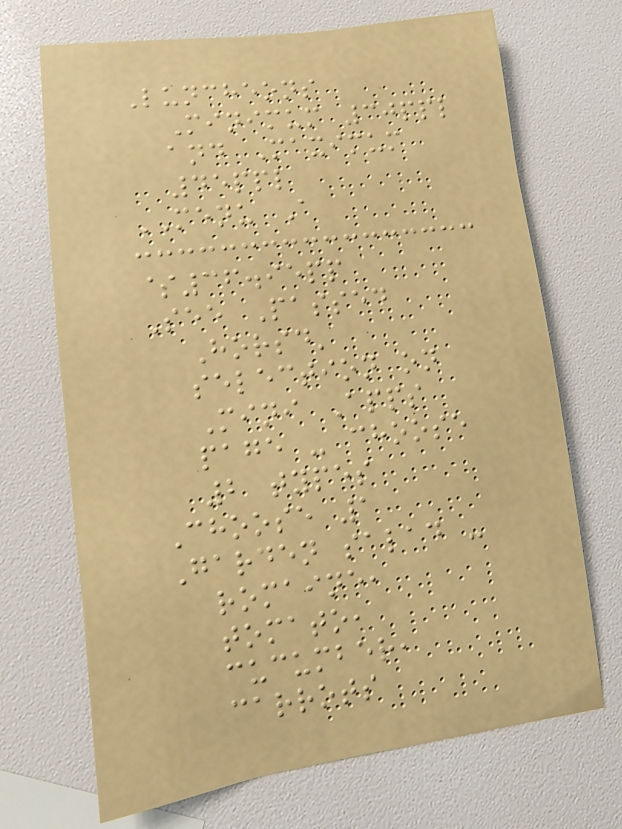Luncheons
Minimum 30ppl
and Maximum
45ppl
MENU A
$36.95pp
See Passed
Horsd'
selection on
Mini Apps
page - choose
2 types
Choose 1
Garden salad -
romaine,
tomato,
cucumber,
carrots
